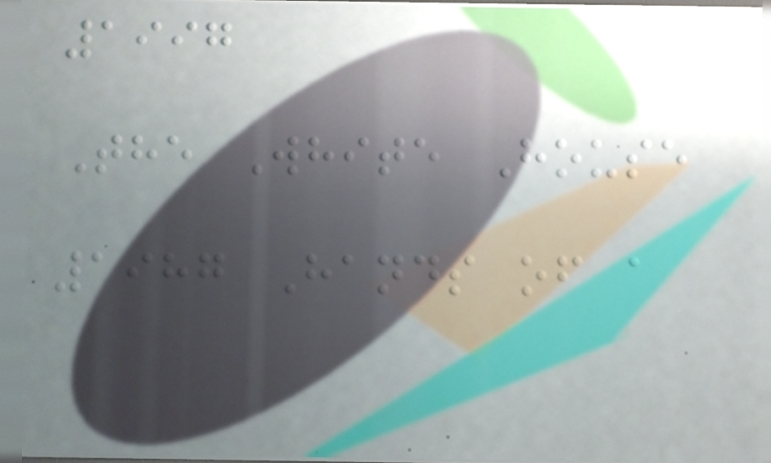1997
The White House
1987 Hands of a
